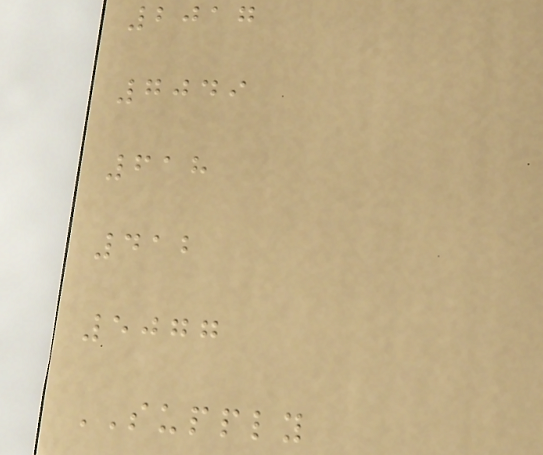2017
7049
618
412
5077
SUPPLY
